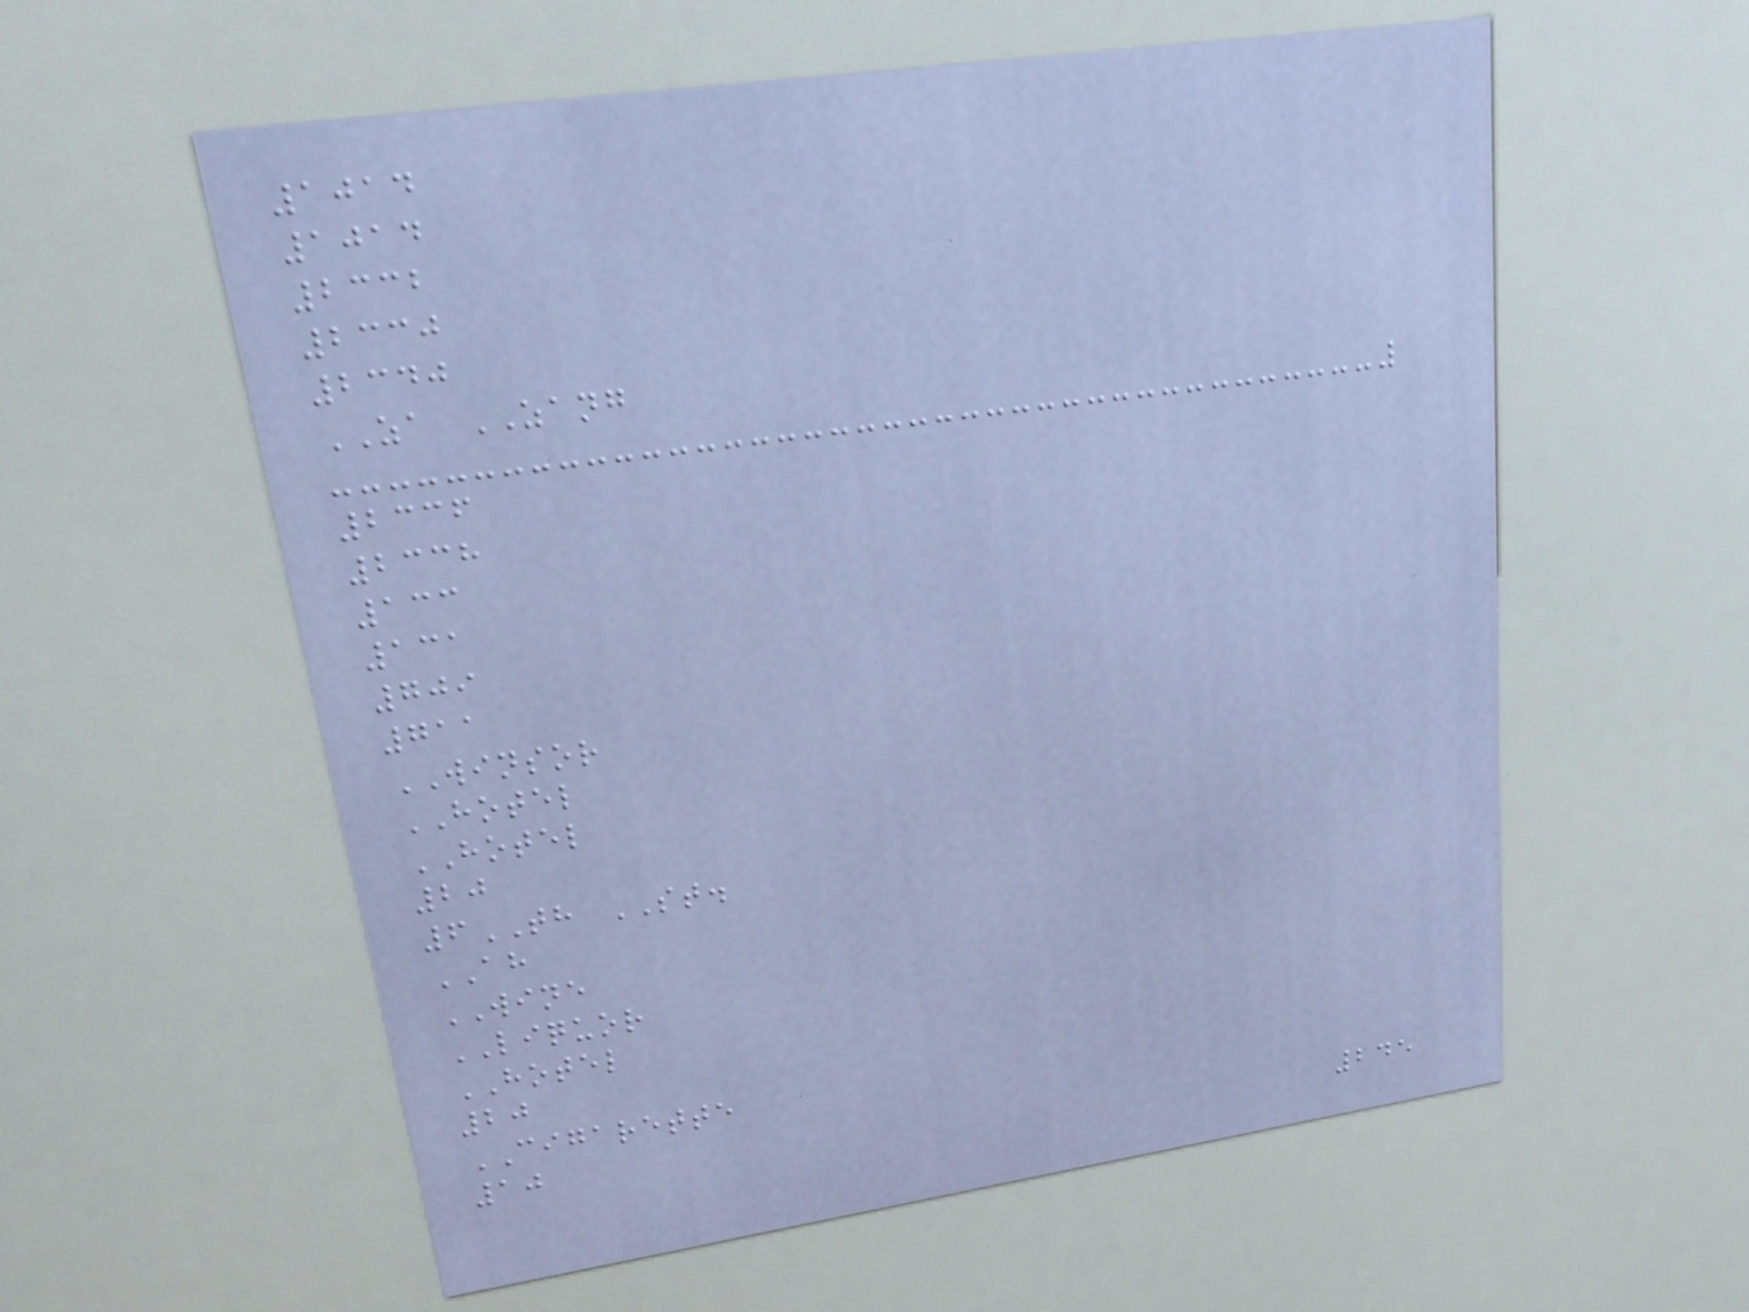1014
1014
2332
2330
2340
ZA ZANG
2336
2338
133
131
709
711
WINSOR
HOTEL
HOTEL
20
6TH ST.
AH
WINE
LIQUOR
HOTEL
20
CIGARETTE
10
245
